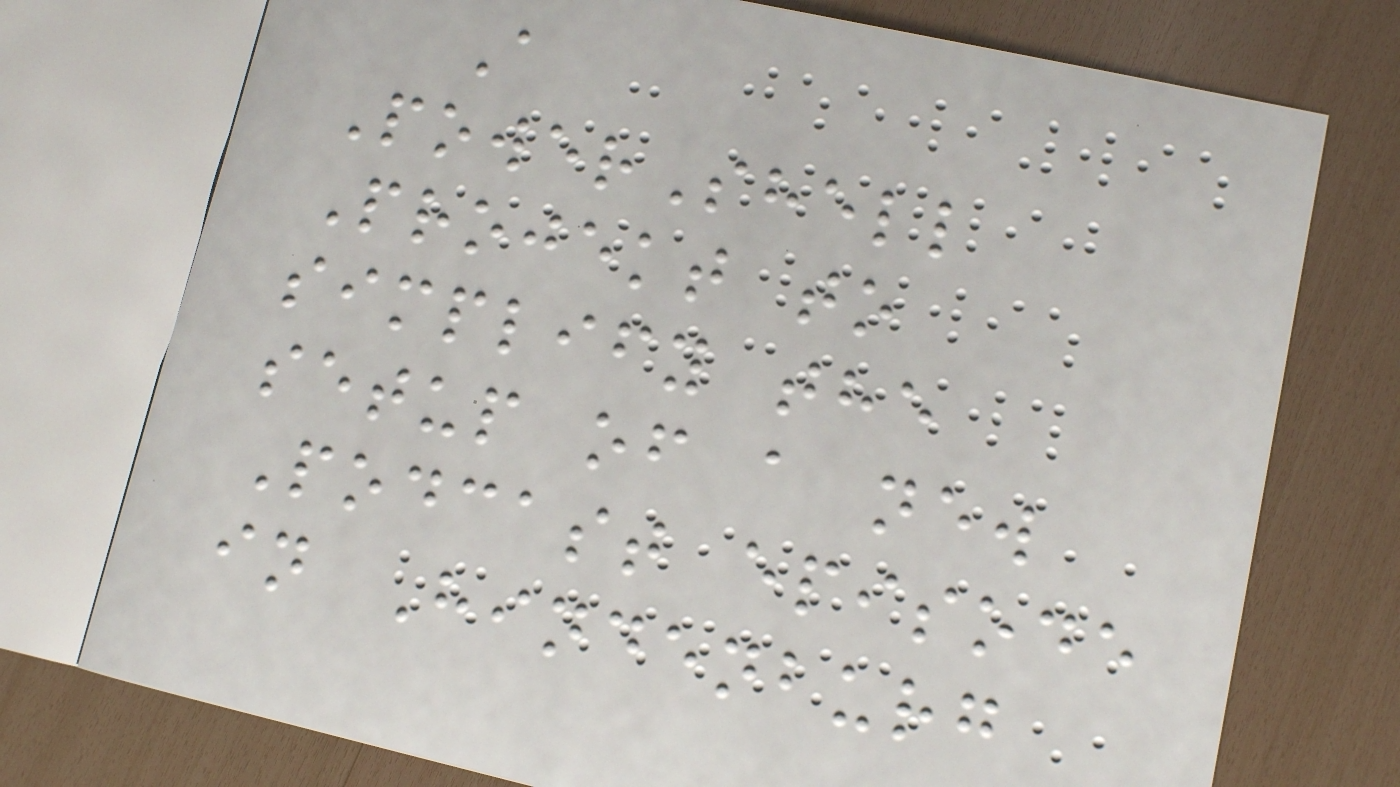A
PowerShell
Projekt to
simplify the
setup of a new
Podcast episode
in Hindenburg
